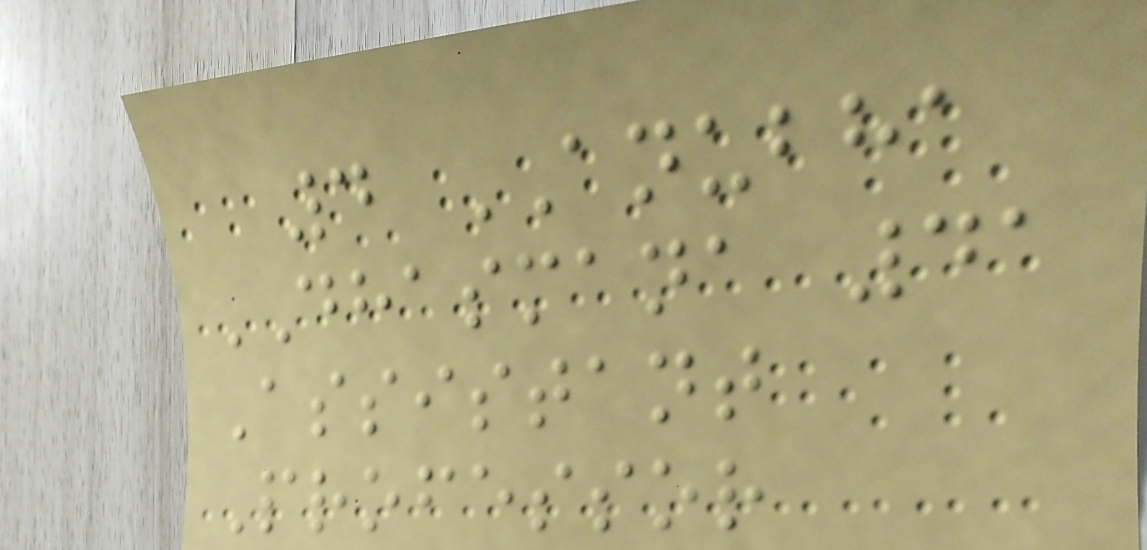4 ANUBHA
DHASMANA 41
Assistant
Professor
